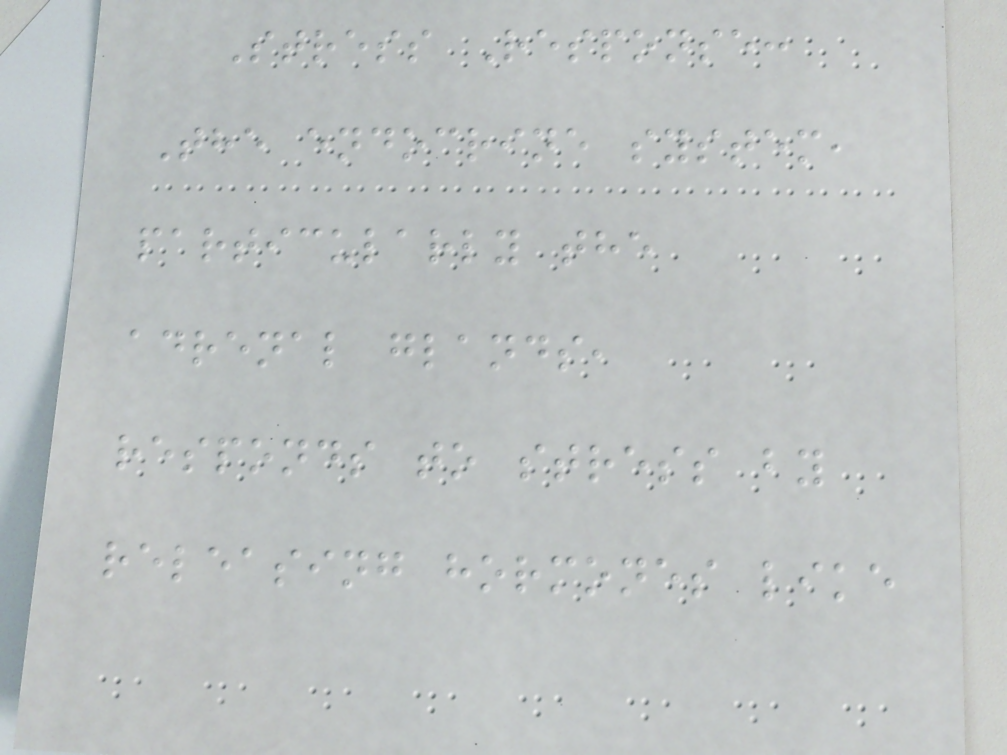Stress Response:
The endocrine system,
particularly the
adrenal glands,
responds to stress by
releasing hormones like
